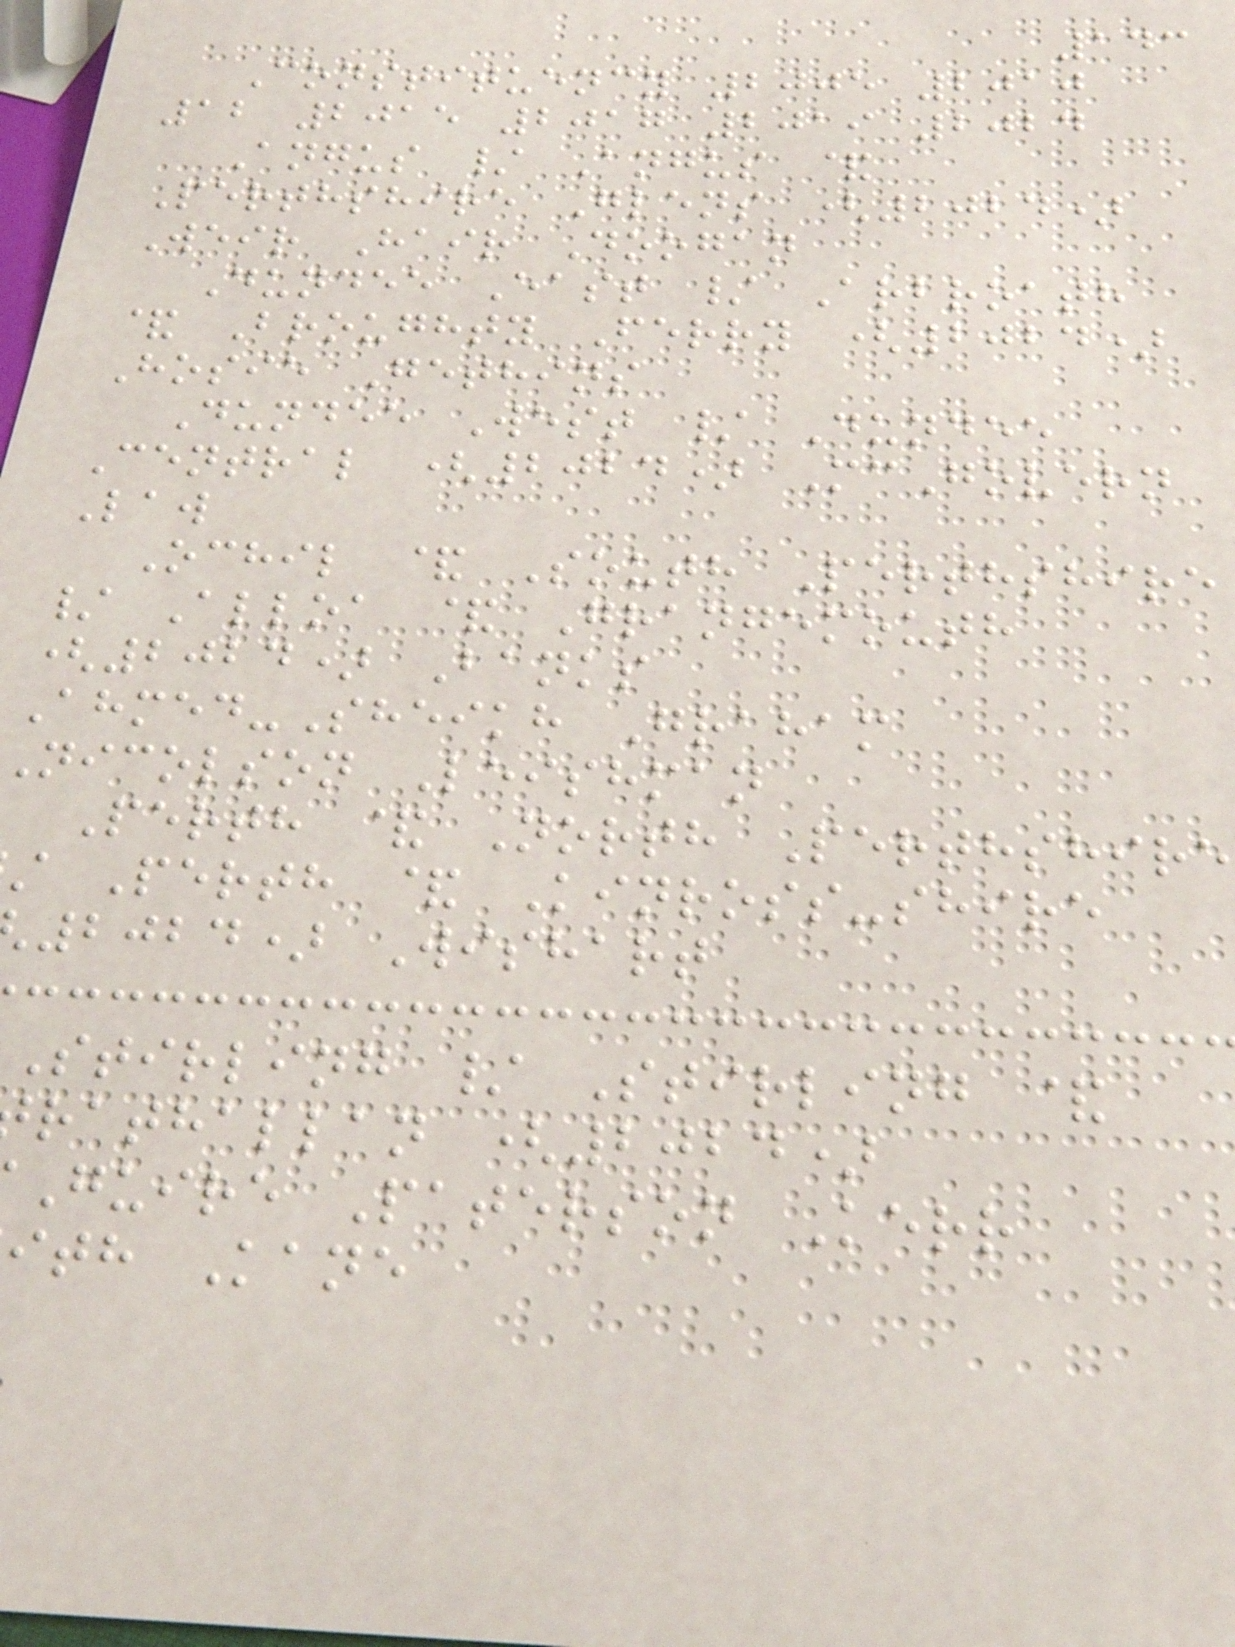143
Constituency 2005 2010
12 2015 2017 2019 2024
Angus / Angus &
Perthshire Glens (2024)
Weir Hair Doogan
Dundee East / Arbroath
& Broughty Ferry (2024)
Hosie Gethins
Dundee West / Dundee
Central (2024) McGovern
Law
Ochil & South Perthshire
/ Alloa & Grangemouth
(2024) Banks
Ahmed-Sheikh Graham
nicolson Leishman
Perth & North Perthshire
Perth & Kinross-shire
2024) Wishart
Stirling / Stirling &
rathallan (2024)
Guire Paterson Kerr
ith Kane
